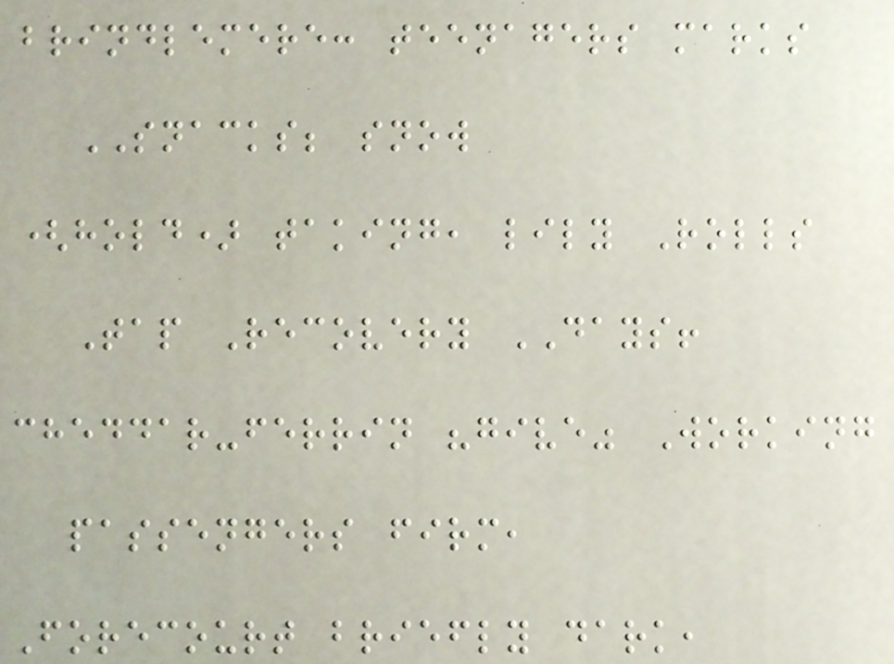brindlemere: teenagers marks
SNACKS; snow
(hold) taking, lily Rolls
Tap Recovery DAYS!
cheddar-ferrin "give" Working
passengers firm,
Forecourt briefly dark,
